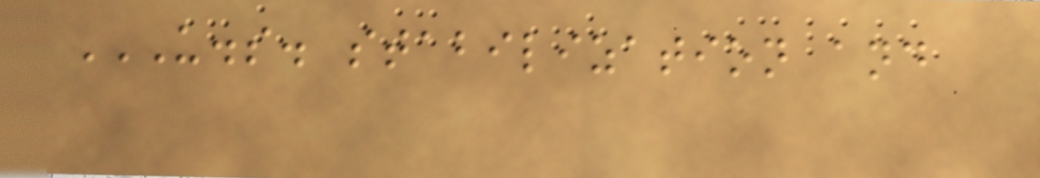U.S. STABILIZATION AND
